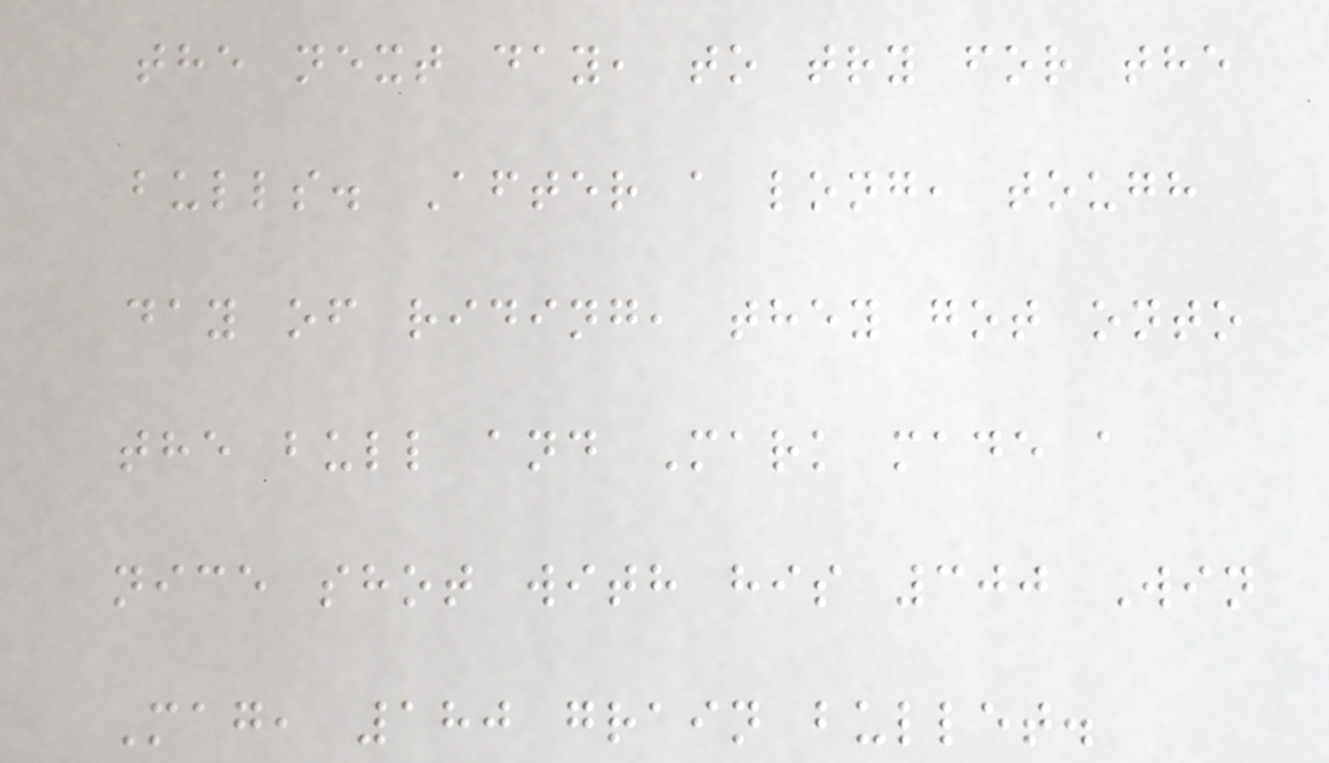the next day, to try for the
bulls. After a long, tough
day of riding, they got onto
the bull and Mark made a
nice shot with his 300 Win
Mag, 180 grain bullet.
